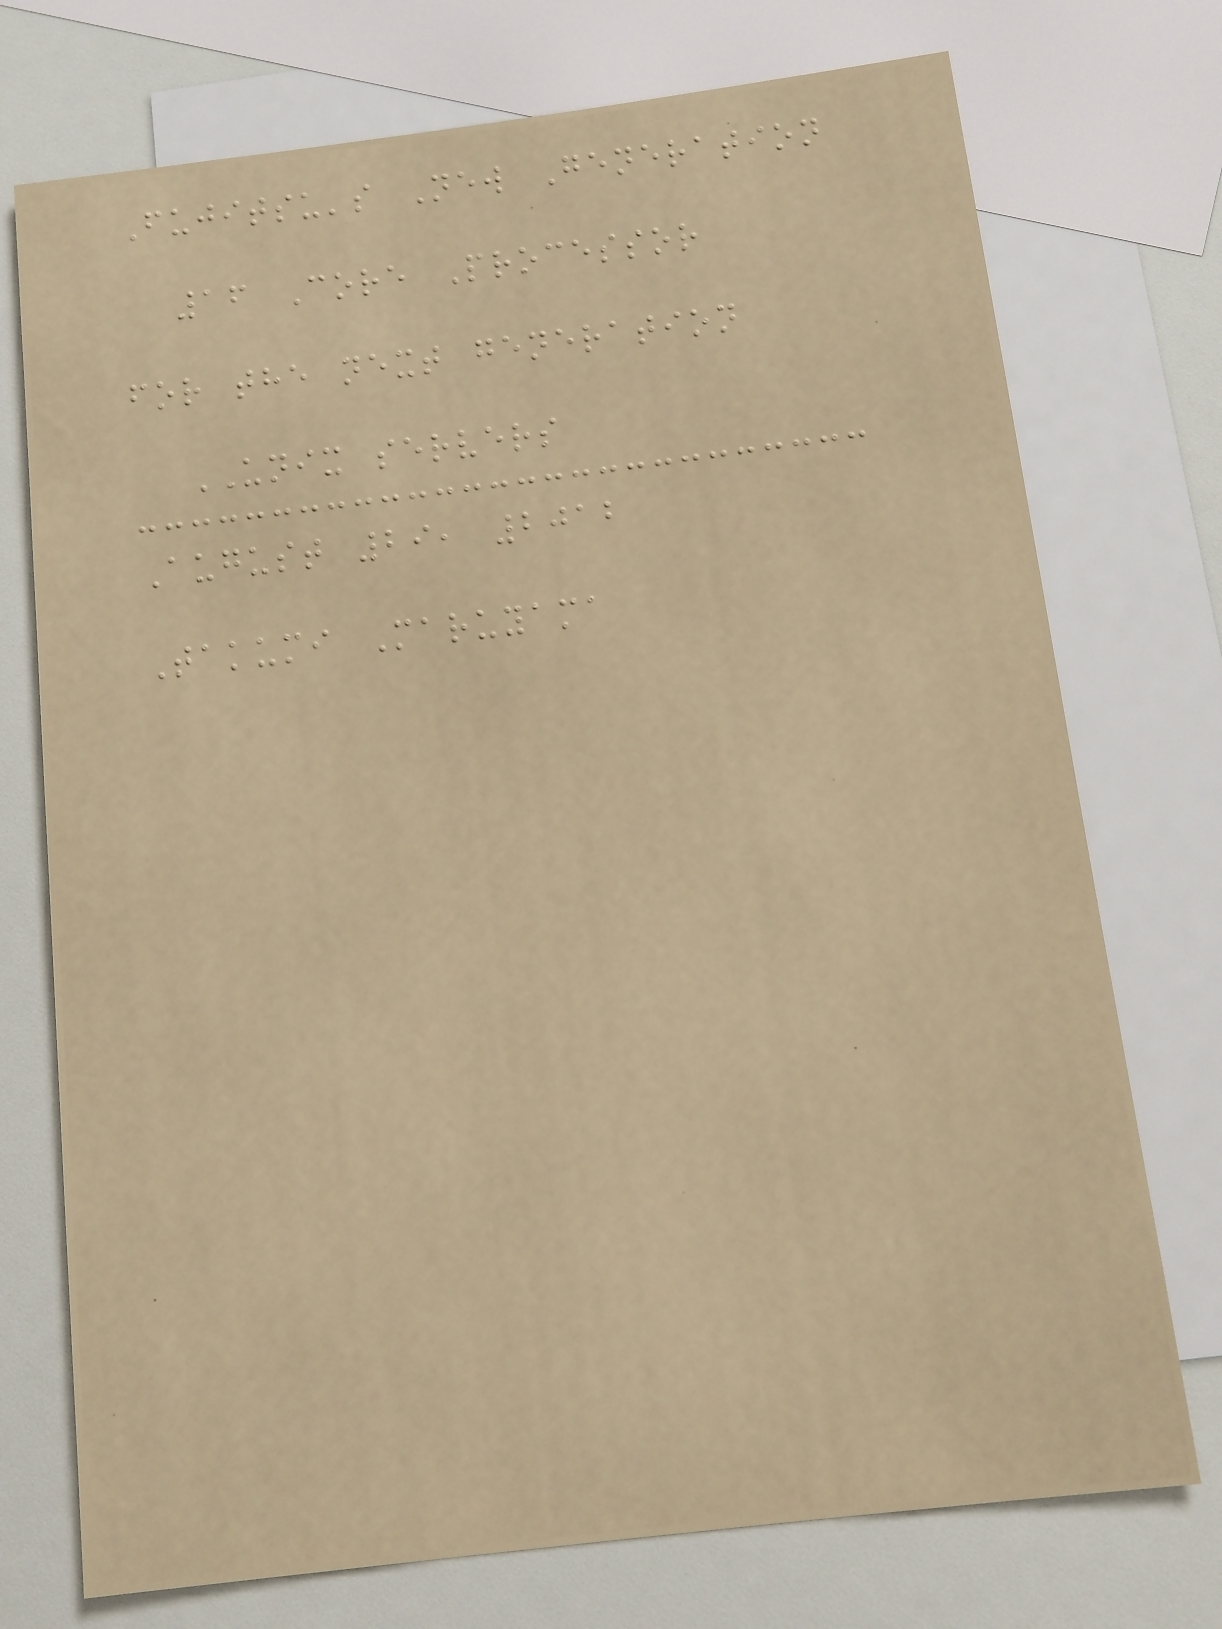Fujitsu's New Generation
16 Core Processor
for the next generation
UNIX servers
August 29, 2012
Takumi Maruyama
